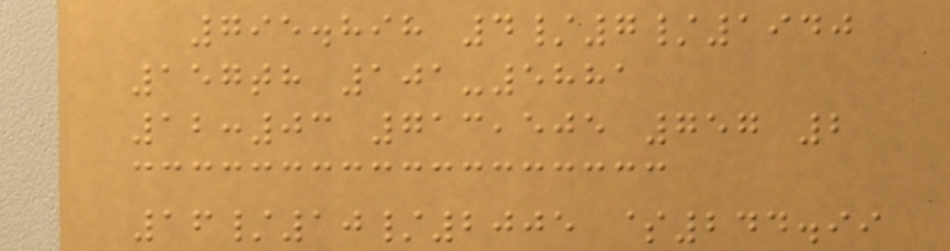795.898 4/7/1940
157th 101-5881
12:03 713,505 757 2
16/10/2005 $244.99
